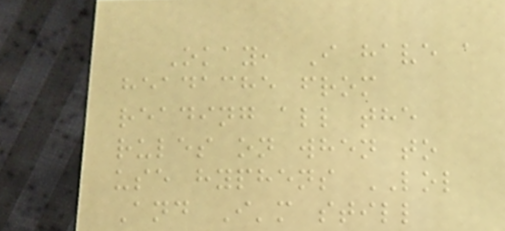Okay, I have a
headache from
reading all the
rules on when to
use hyphens LOL
And I'm still
